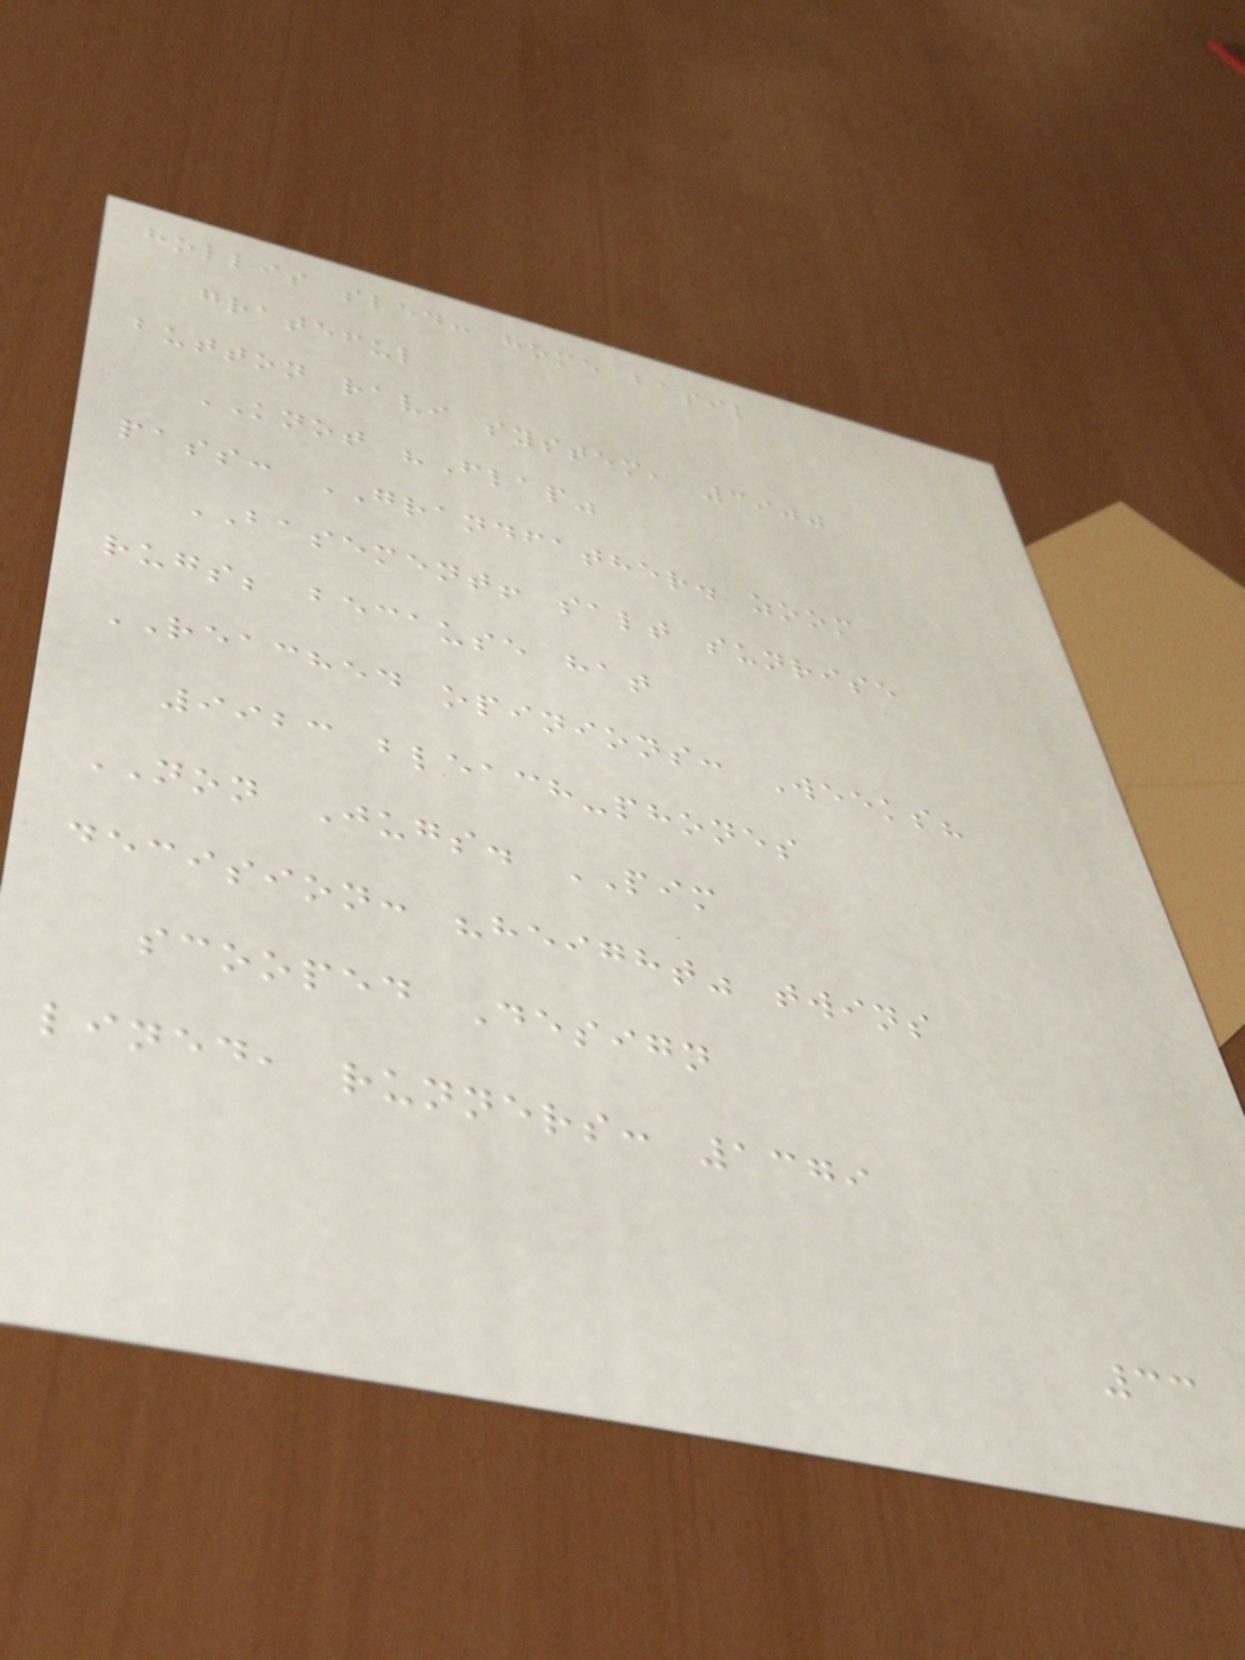hollis sled: home basil
grateful
button ravi system, 3900
KNOT "Flap"
pass: GRANDFATHER. zoom
BASEMENT! salt sunrise
rugs; because hat
REACHED opinions: Weeks?
9923 bleach-phones
NON Jugs. PIM
decision: "height" twins
scooped Design
lined, runners: 1379
33
